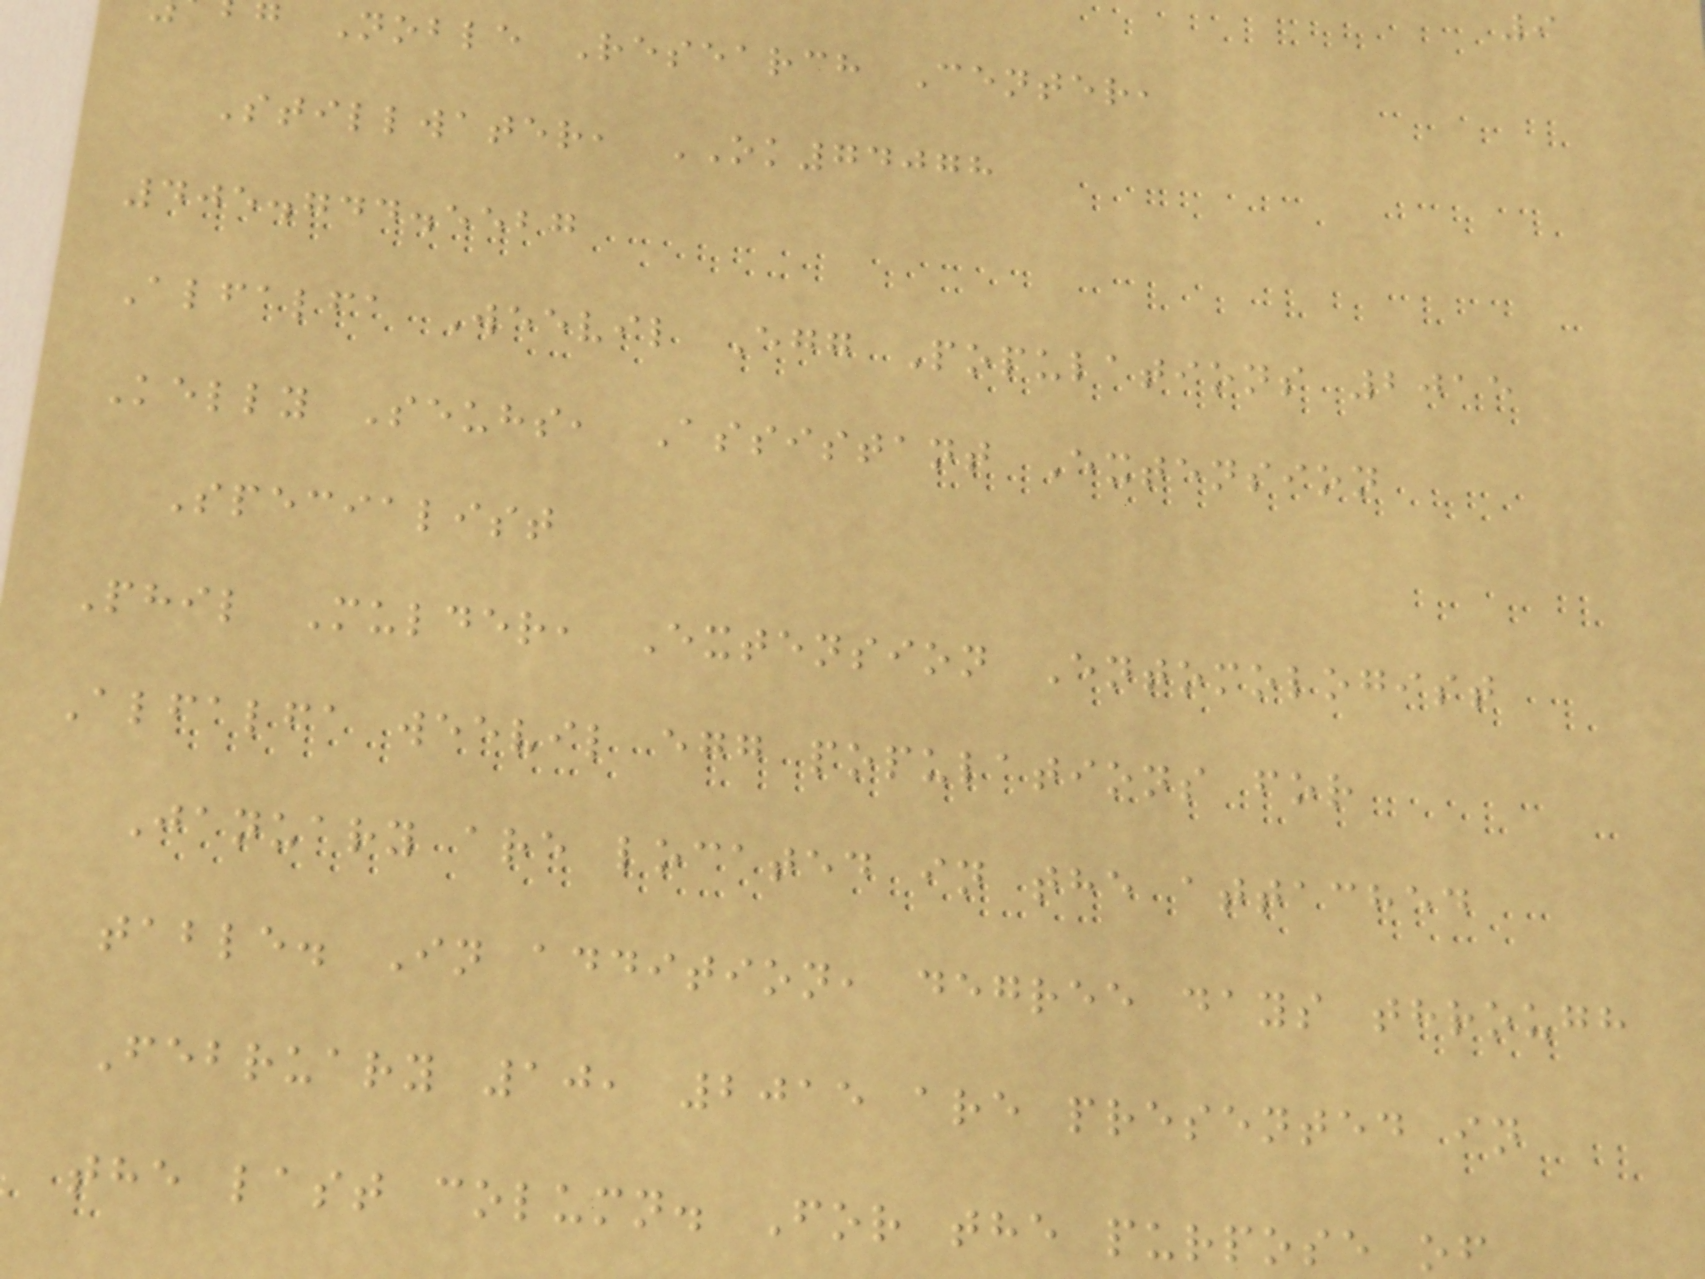9
Noble Research Center,
Stillwater, OK74078
405.744.5527
Alfalfa Weevil Egg Populations 2015
Kelly Seuhs, Assistant Extension
Specialist
Phil Mulder, Extension Entomologist
Alfalfa weevil egg populations for
January are located in the attached
table. In addition, degree days through
February 10, 2015 are presented in
the last column. For the purpose of
